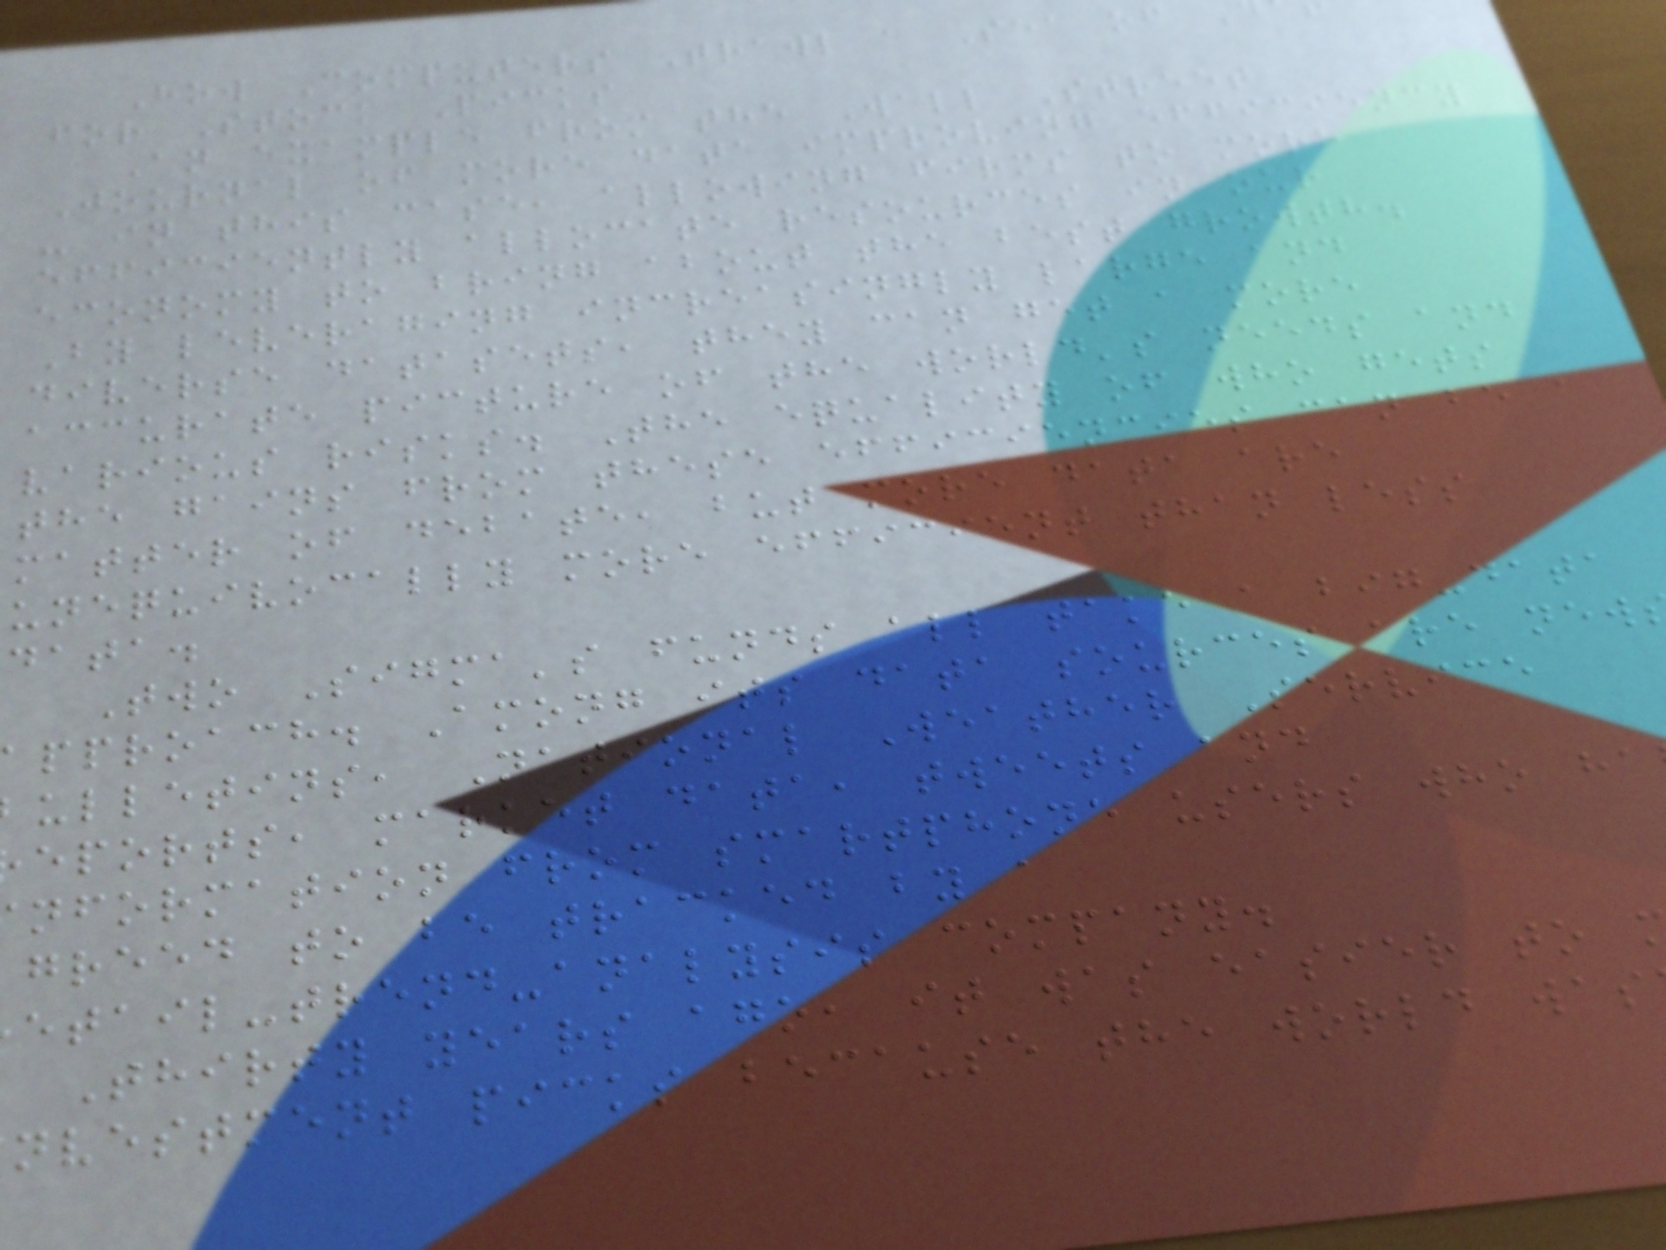How Computers Trawl a Sea of
for Stock Picks
An example from the Wall Street
Journal of more data improving efficiency
- in this case, allowing firms to more
efficiently allocate resources in our
economy to bring about the best growth.
By leveraging increasingly large and
diverse datasets, they can get a more
accurate picture of the world's needs and
various risks. The equality of who gets
the gains from these efficiencies can be a
matter of debate, but more data are
unequivocally more efficient than less
data.
Two Sigma's funds all take a big-data
pproach. Among its data sources are new
ulletins, National Weather Service
eports, market data, tweets and
nformation from smartphone users who ha
greed to be tracked by a
etail-trend-analysis company.
Thirty years ago, it was easier to
nvestment picks because the world was
